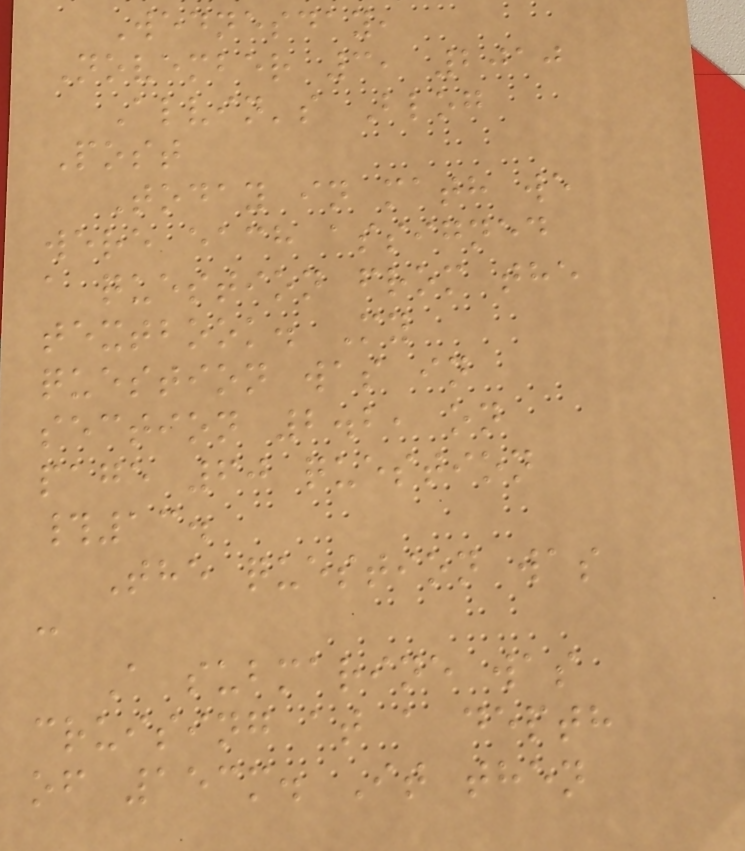Wednesday,
November 3, 2010
Alvin's Blog
Post
Today in math we
were each assigned
a question from the
textbook. My
question was in
section 2.2, on
page 60 question
#13.
The question was
:
A submarine was
cruising at a depth
of 153m. It then
